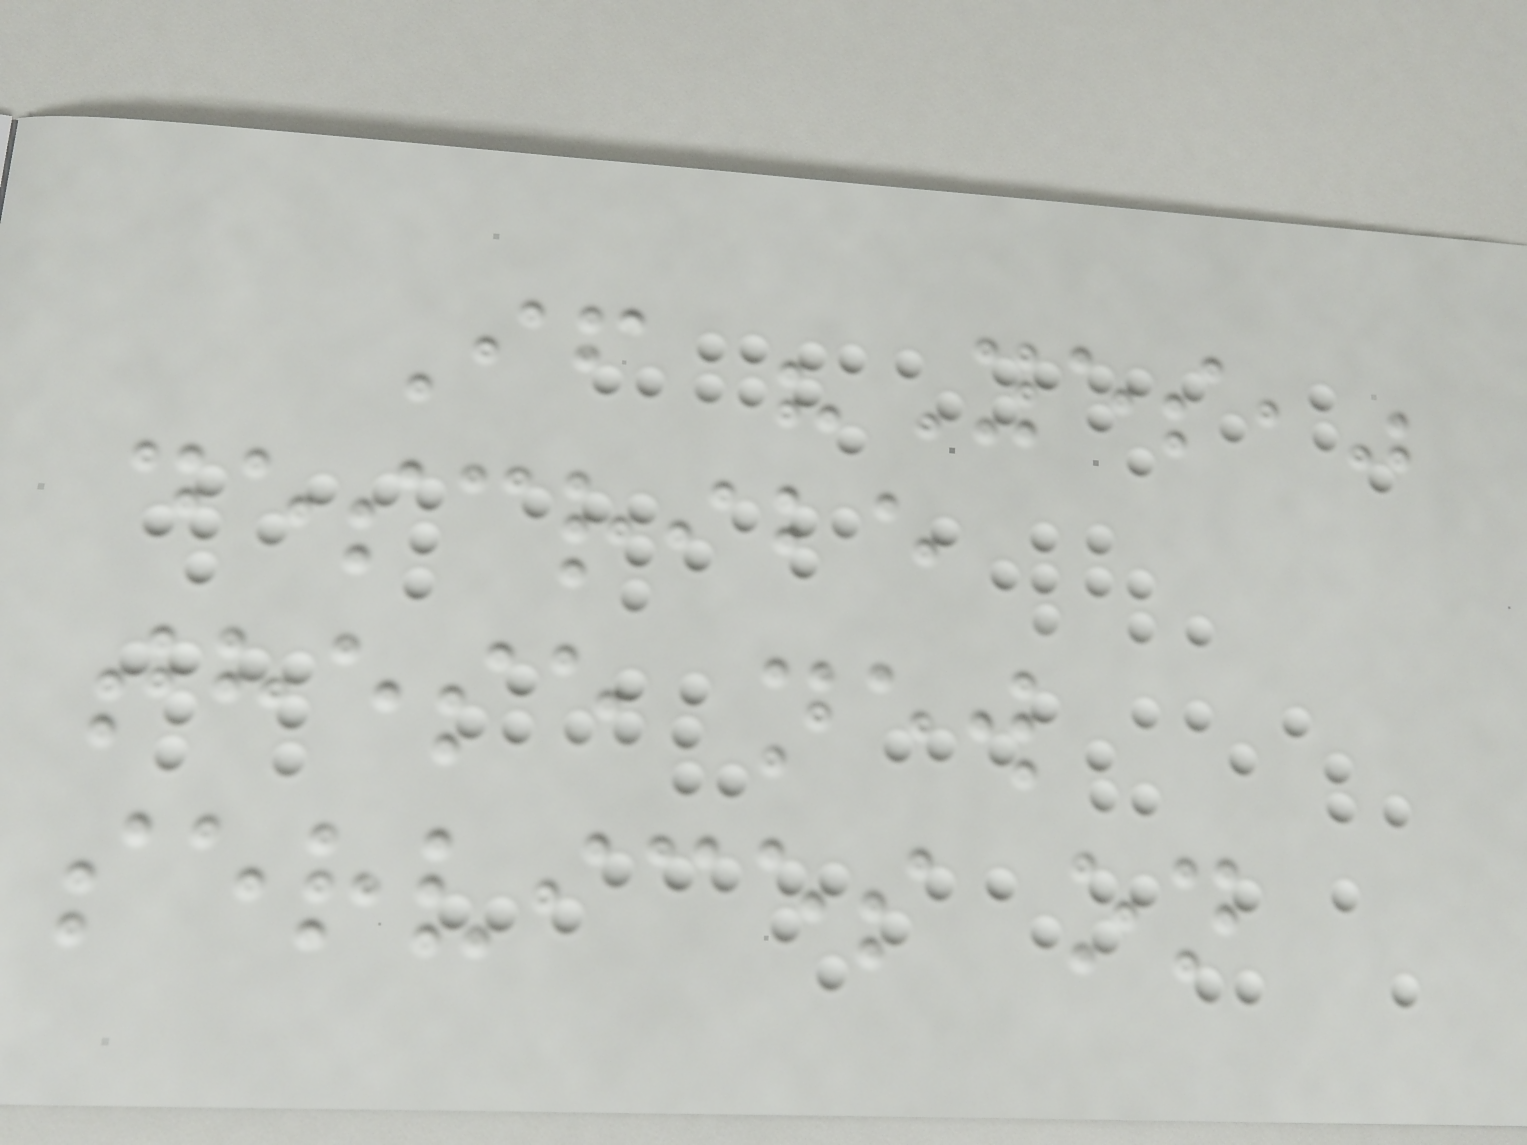If "Yes,"
describe
these new
services on
